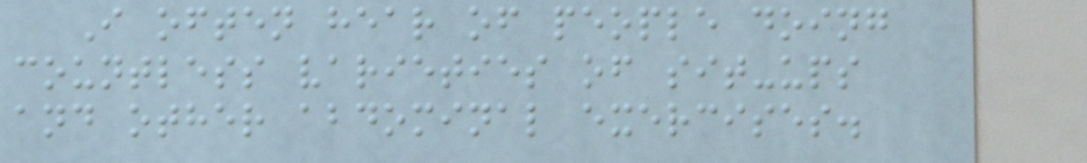I often hear of people doing
countless varieties of sit-ups
and other abdominal exercises.
